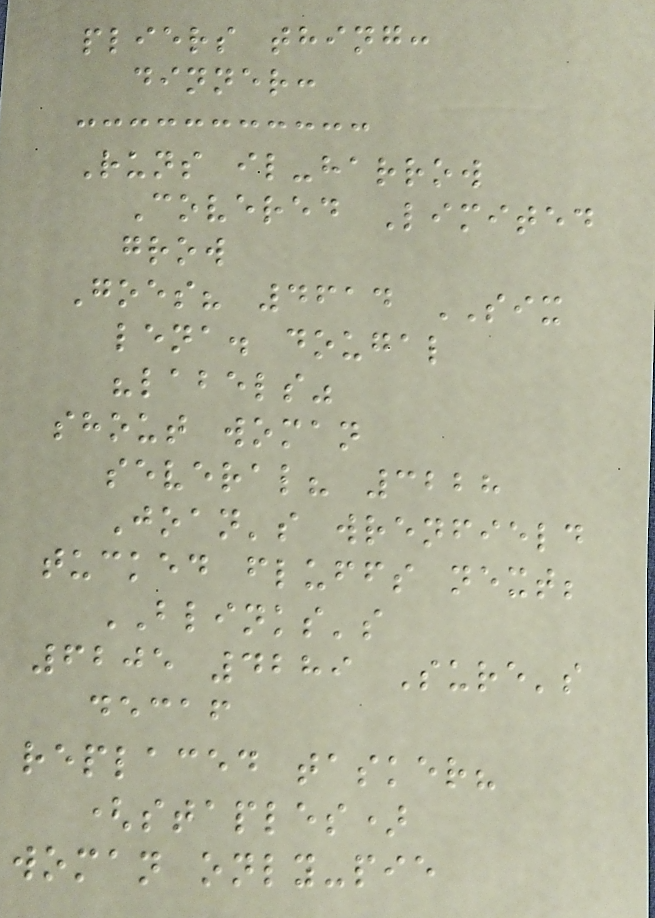pliers thing:
dinner:
Runs il-harrow
Covered Limited
grow
Goes? 4614 SIX
lena. dougal
"labels"
shout woman
several? 3228
Joan's wrenfield
tucked fluffs next;
BLINKS's
6205 4289 Sure's
decaf
replaced tasker?
(staples)
woman only-pie
